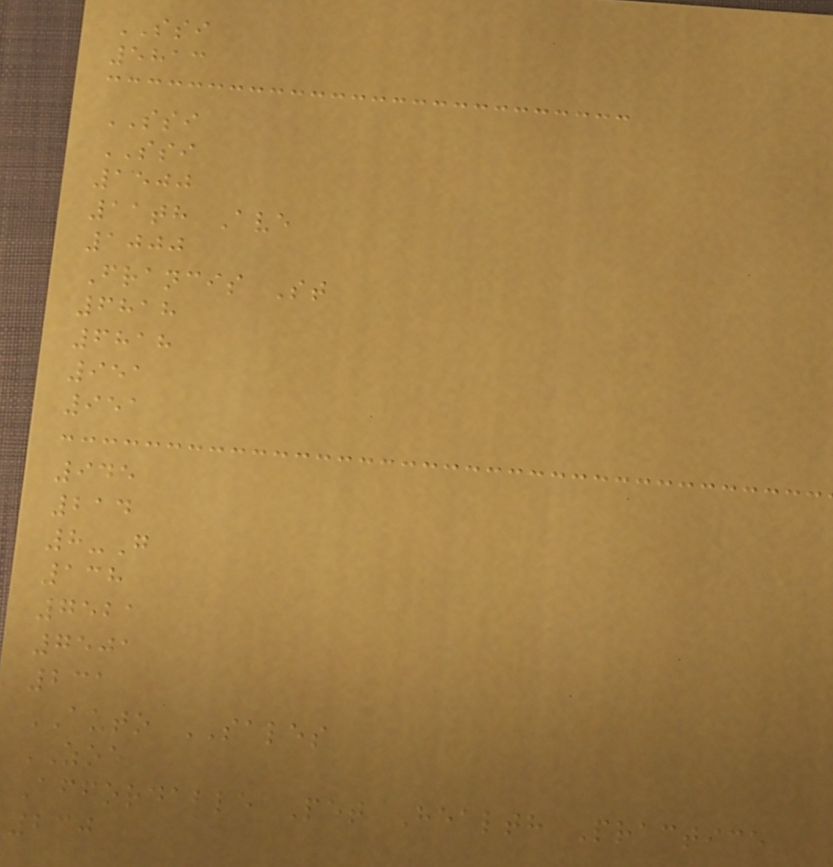SSI
5813
SSI
SSI
1500
11th Ave
1000
Francis St
6818
6818
951
951
945
214
8-G
138
7521
7501
231
AUTO SALES
ZOE
Affordable Pet Health Practice
230
